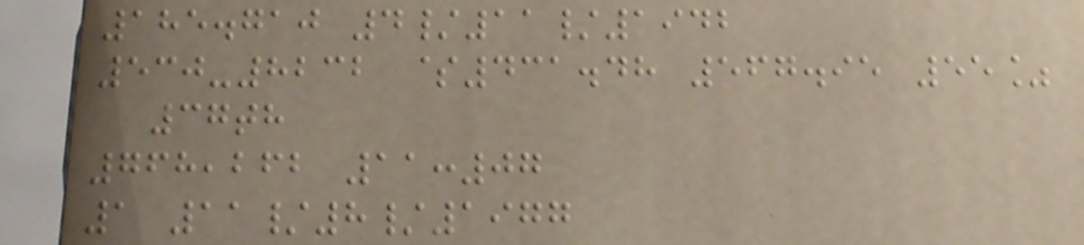185.710 4/11/1942
530-8232 $431.48 567.95 55%
37th
768,262 11:07
1 11/8/1977
